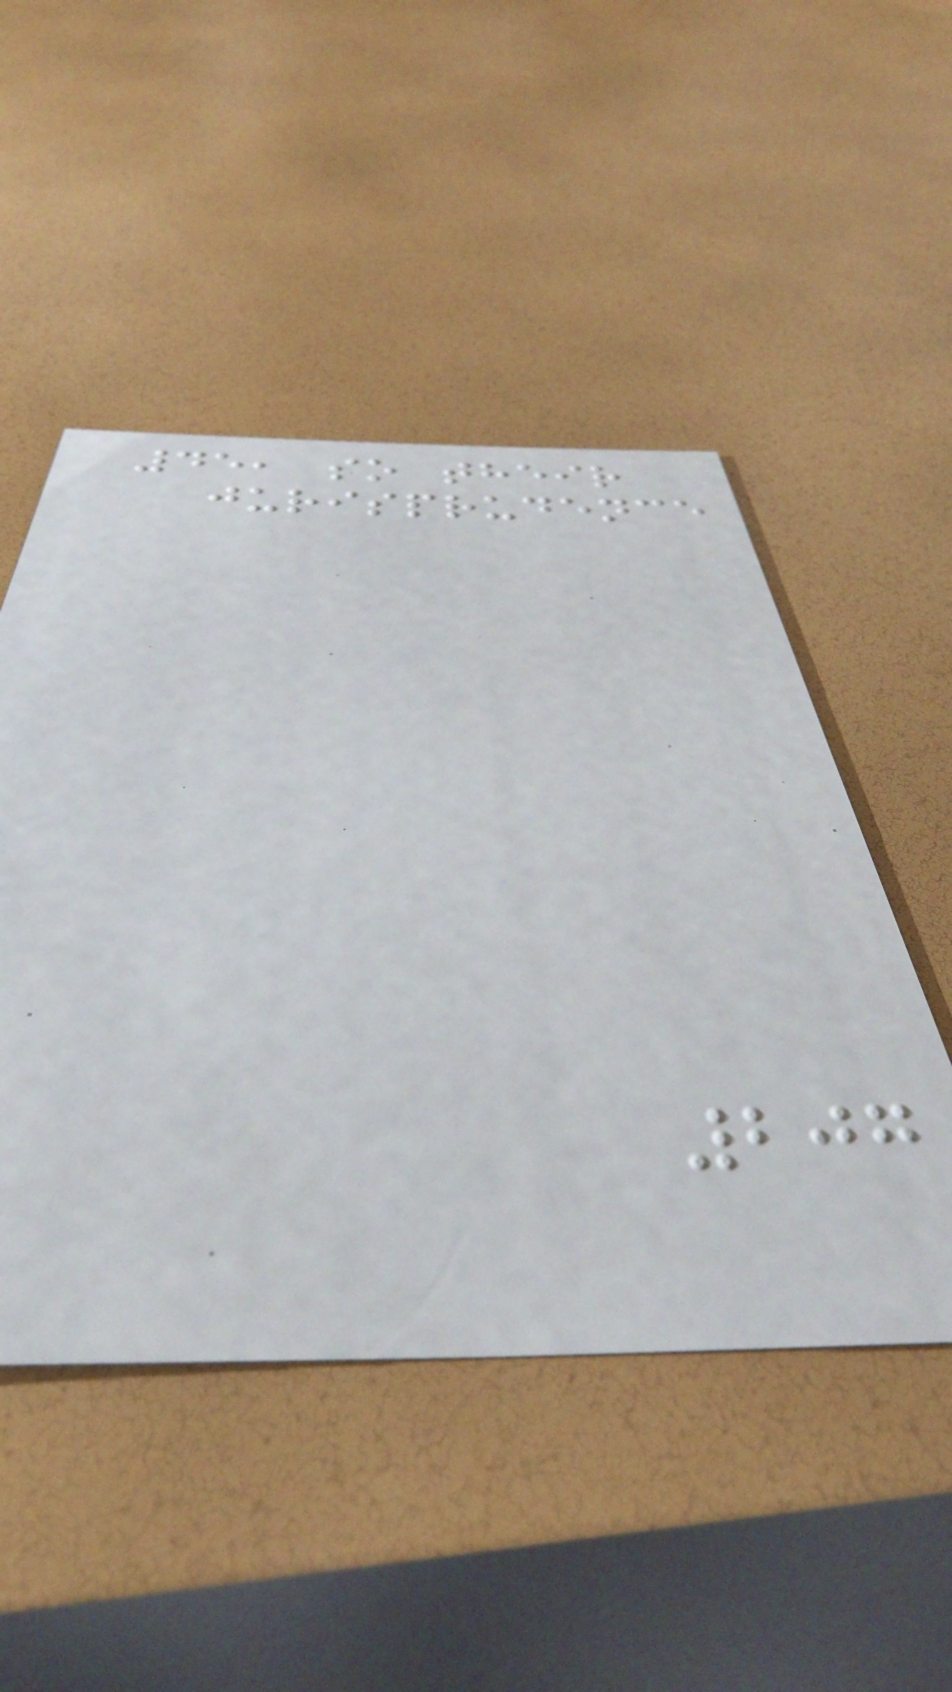45, so their
jurisprudence
207
